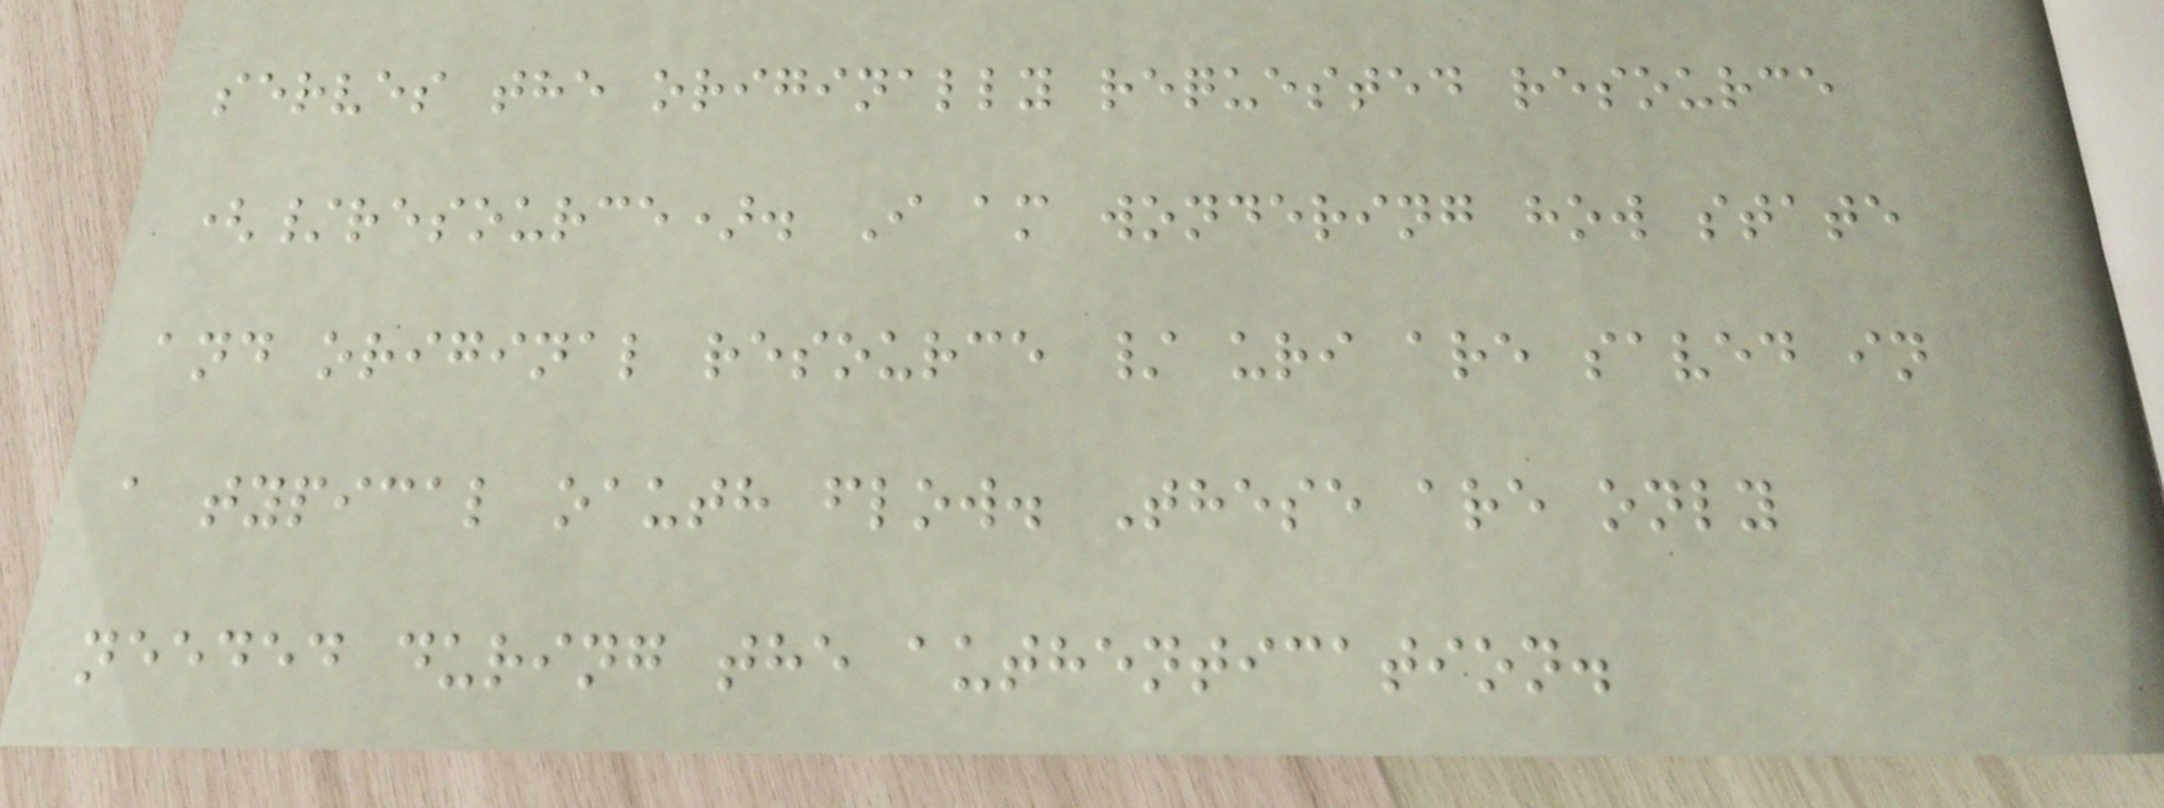serves the originally requested resource
(/resource). I am wondering how state
and original resource / uri are saved in
a typical oauth flow. These are only
needed during the authentication.
